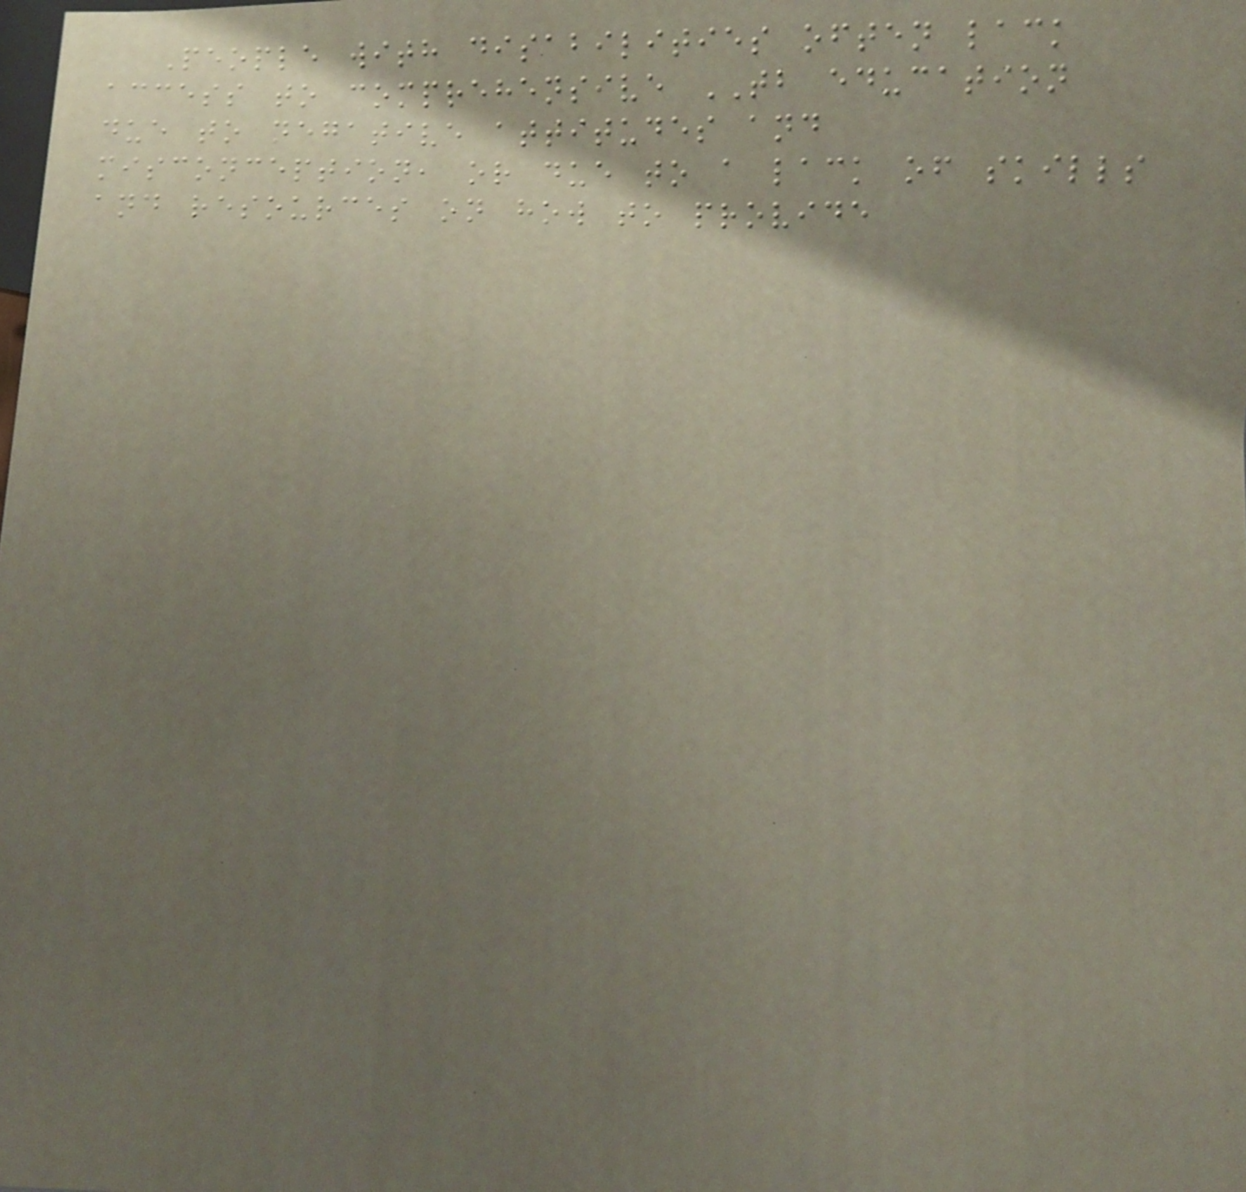People with disabilities often lack
access to comprehensive TB education
due to negative attitudes and
misconception, or due to a lack of skills
and resources on how to provide
